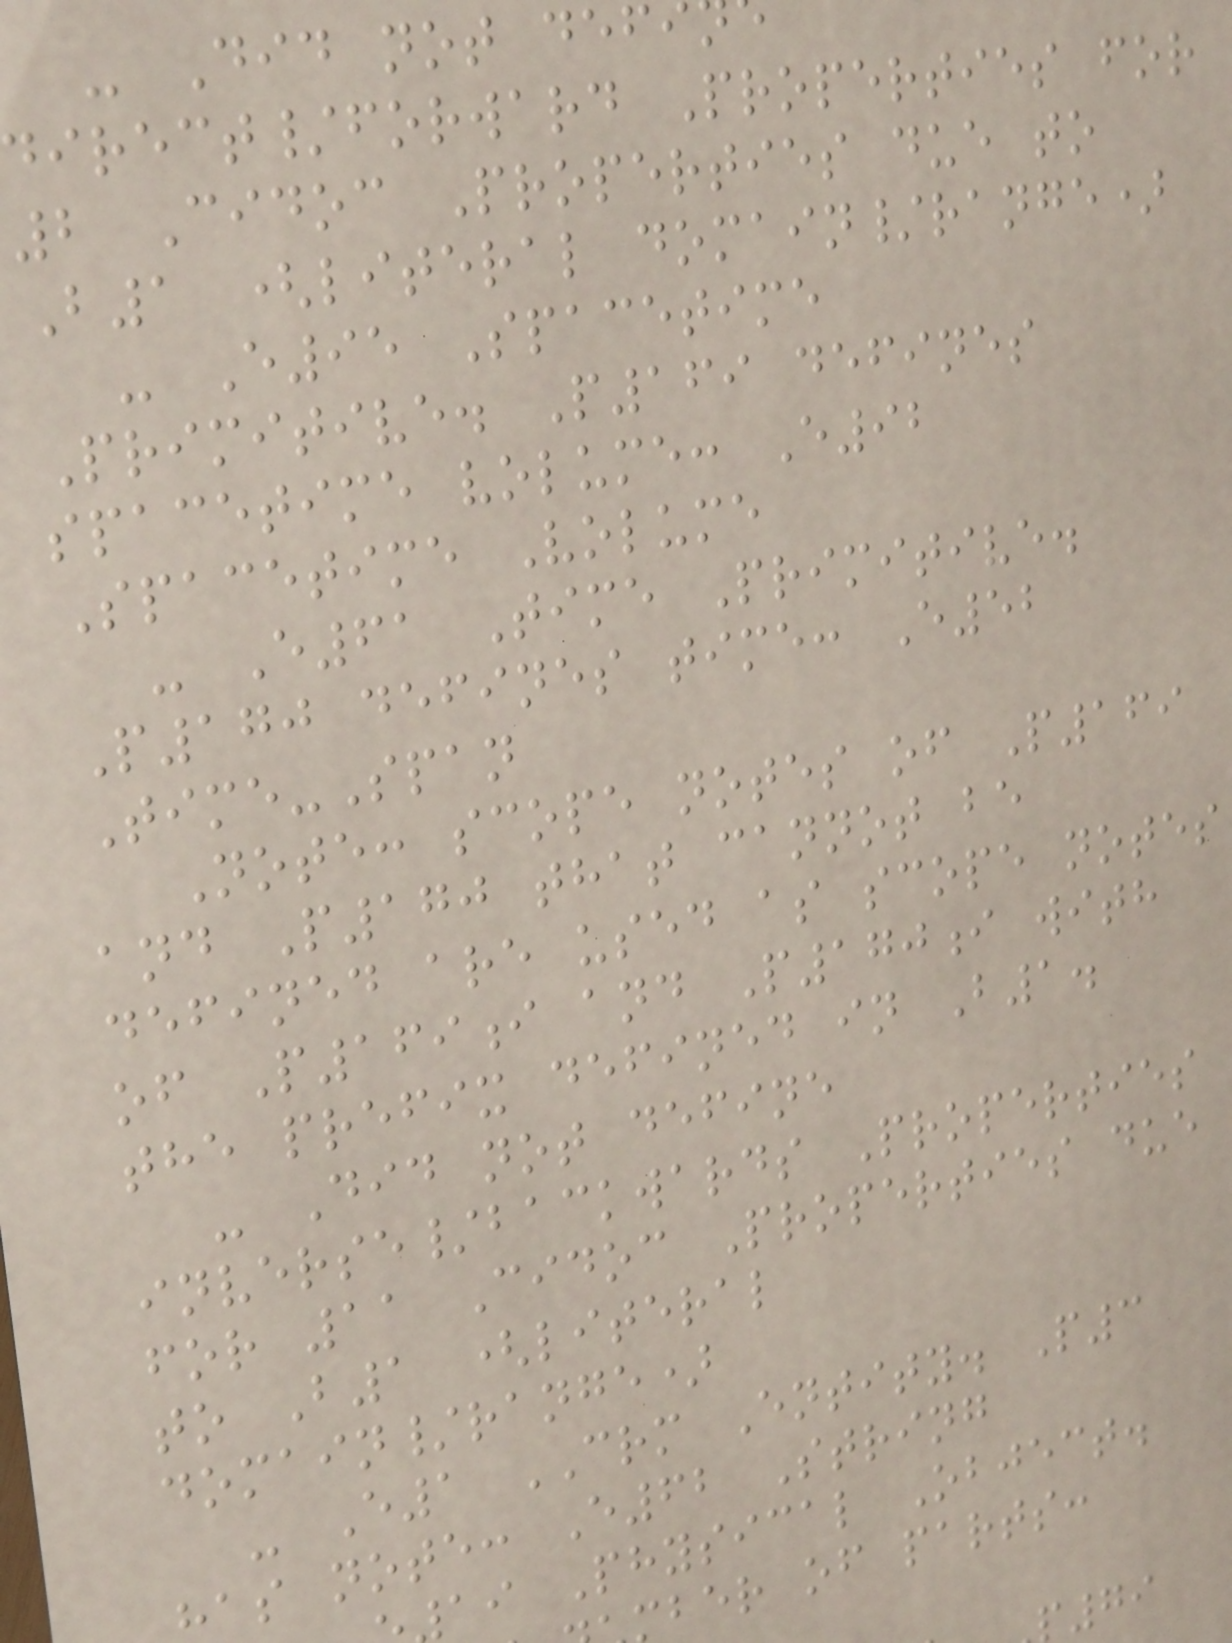- Did not def
direct/forward Properties for
2 Cidoc Properties due to
B1 (literal domain/range)
- E95 Spacetime
Primitive. P169 defines
spacetime volume: E92
Spacetime Volume
- E61 Time Primitive.
P170 defines time: E52
Time-Span
Note: scope notes of P169
and P170 that cannot be
defined are used as scope notes
of P169i and P170i with
the prefix defined in B1.
- Did not define
inverse/backwards Properties
for 11 Cidoc Properties due
to B1 (literal
domain/range)
- E1 CRM Entity. P3
as note: E62 String
ai Physical Object.
ber of parts:
